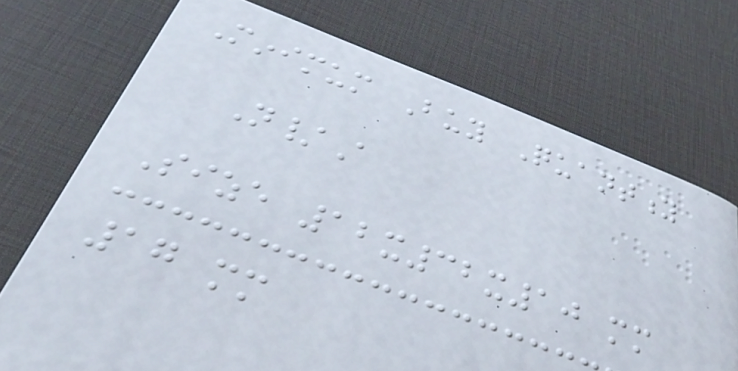Minimum Buy Quantity
N/A
Size 12x32x10 mm
17 mm
